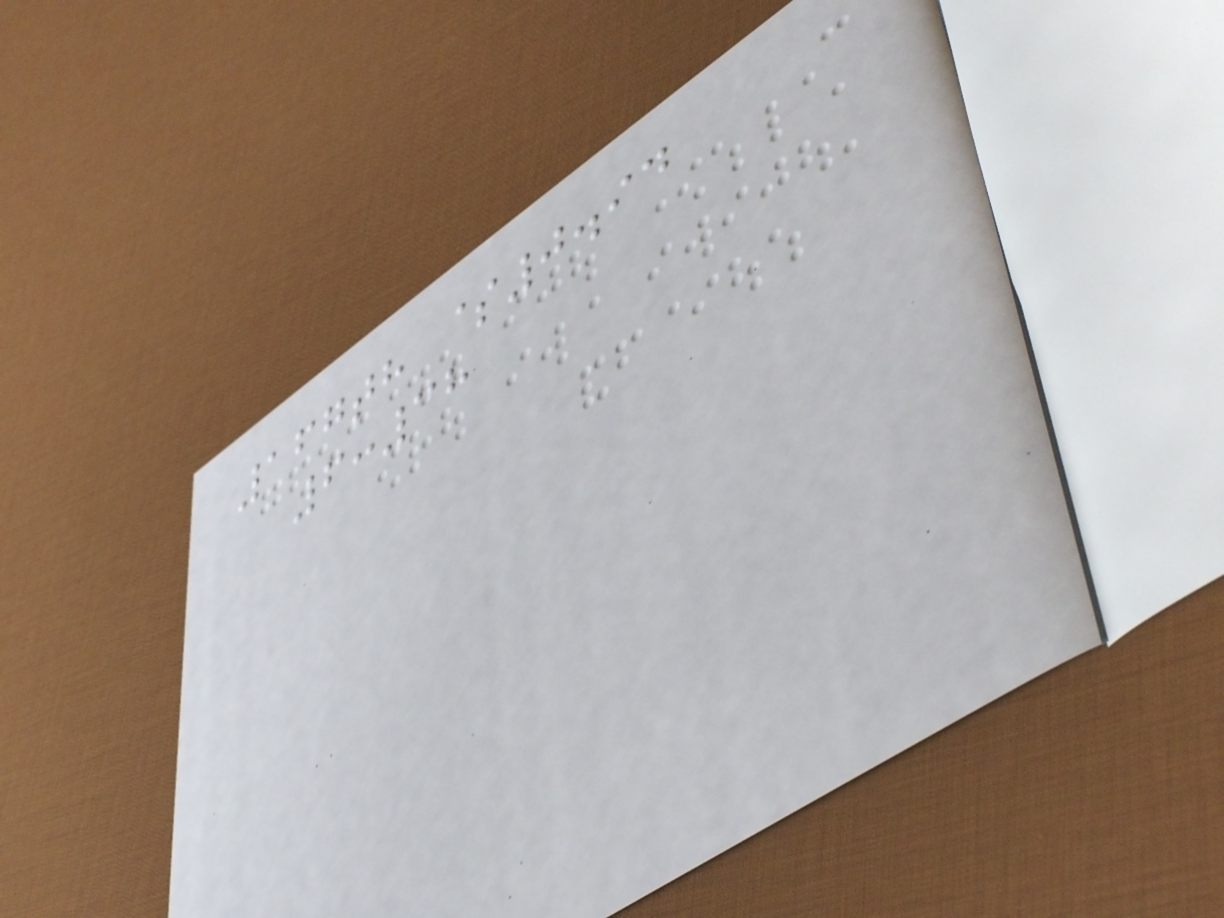167th $0.94
6:38
